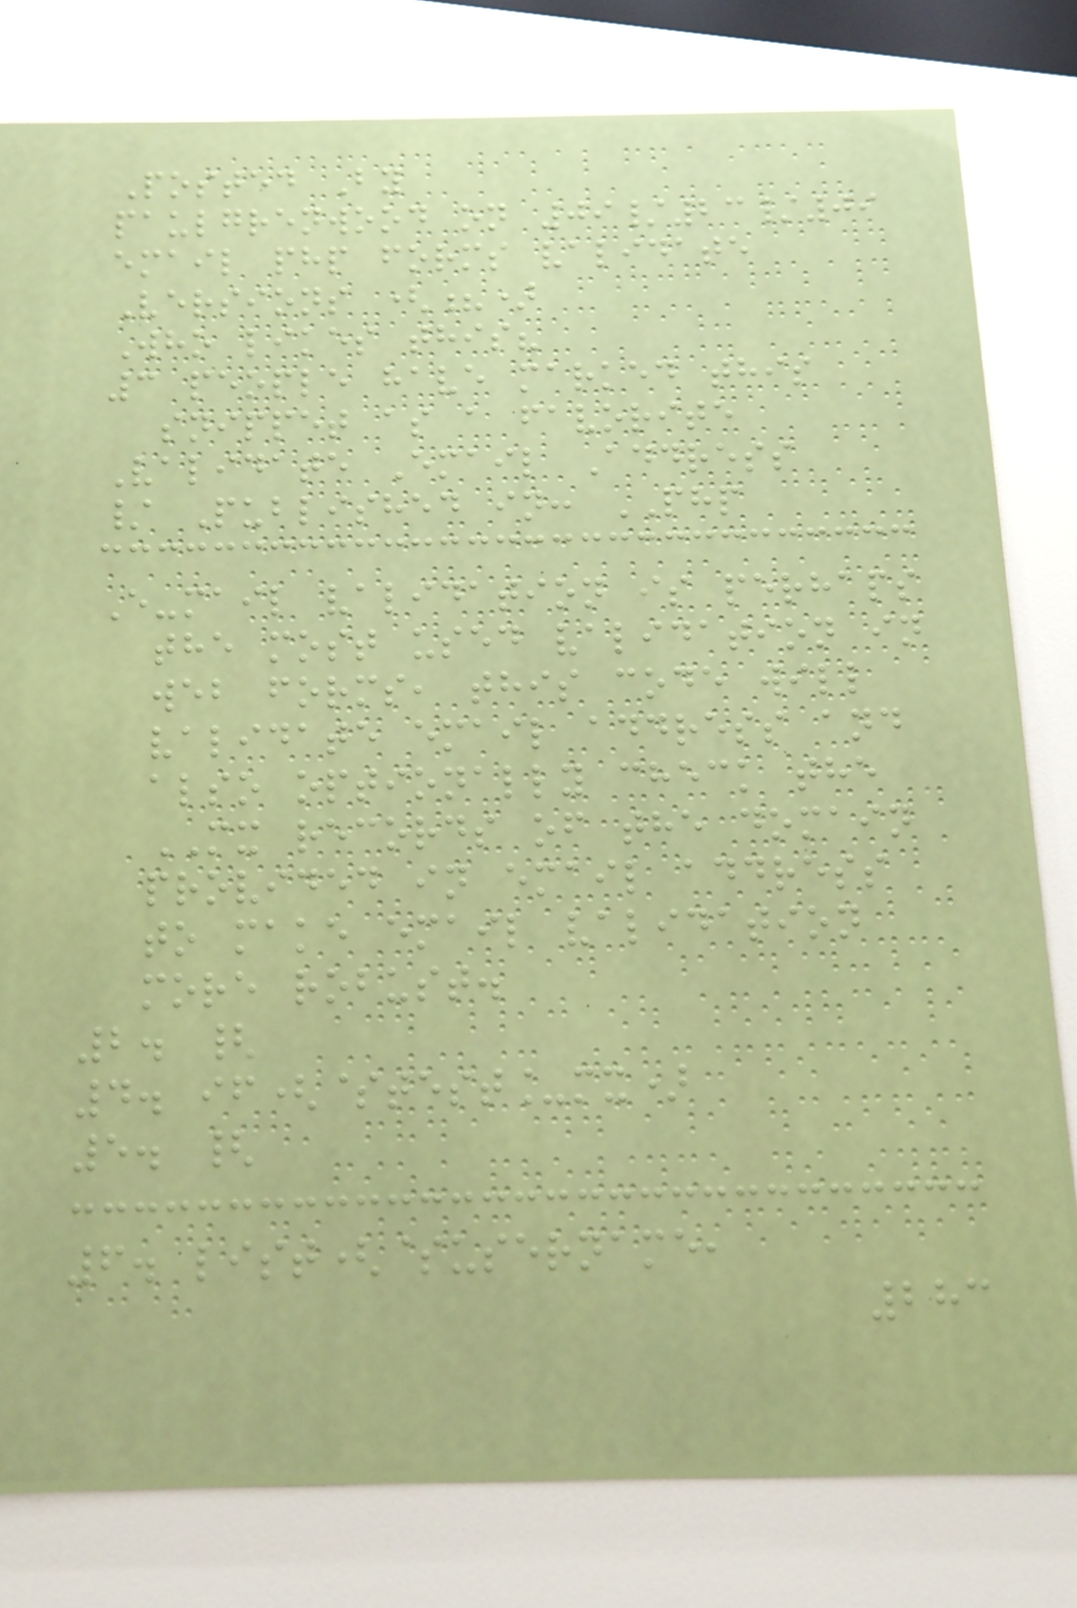Posted By
paulgrenwood on 09/23/09
email php forms validate
Versions (?)
Who likes this?
3 people have marked this
snippet as a favorite
Validate Email Address
/ Published in: PHP
E-mail validation is perhaps
the most used validation in
web forms, this code will
validate email address and
also optionally check the
MX records of the domain
provided in email address
to make email validation
more robust.
2. {
4. if($test_mx)
5. {
6. list($username,
283
